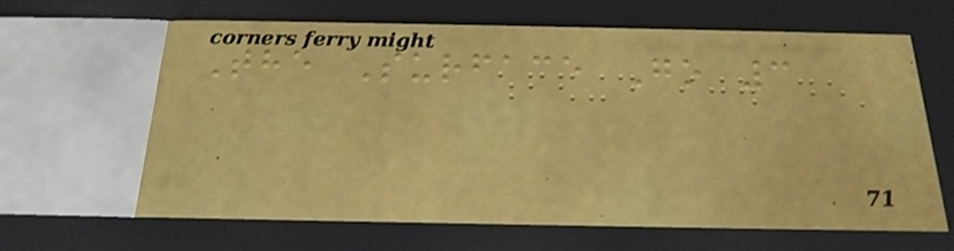The Surface Go 3
